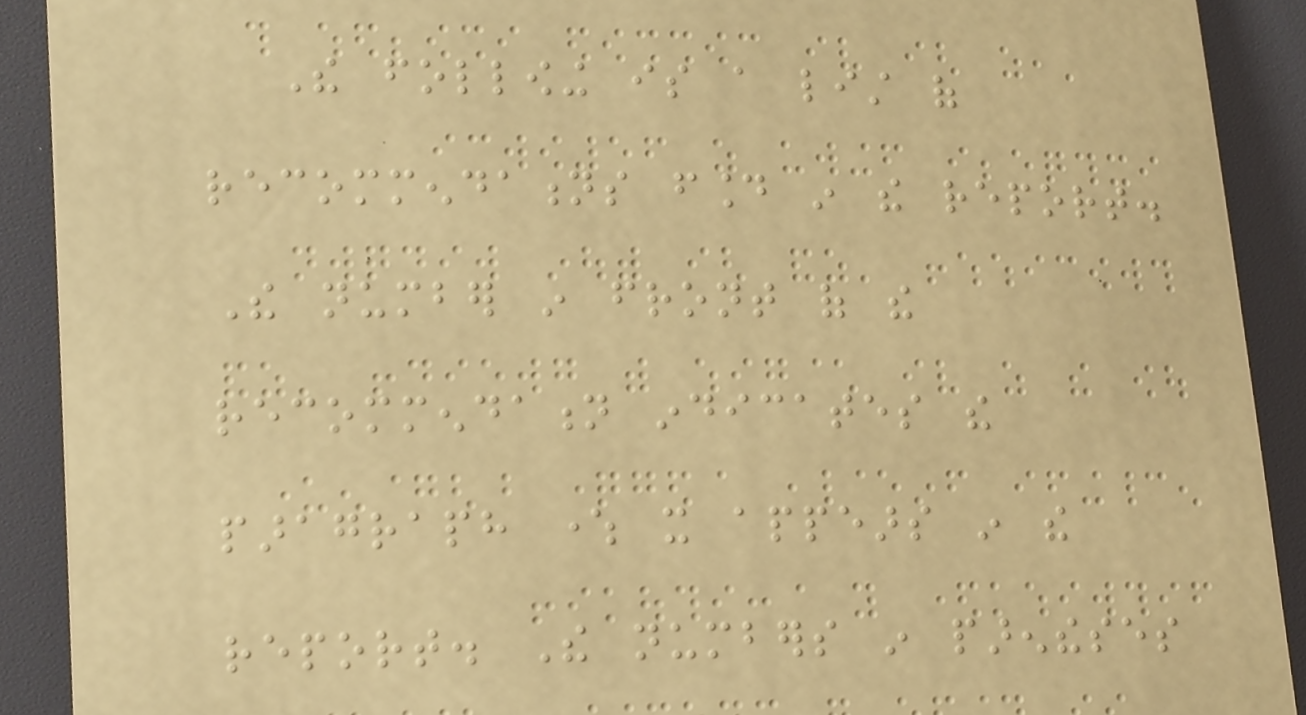The following is a list of
recommendations found in the report.
The number in front of the
recommendation indicates the
paragraph where it appears in the
report. The numbers in parentheses
